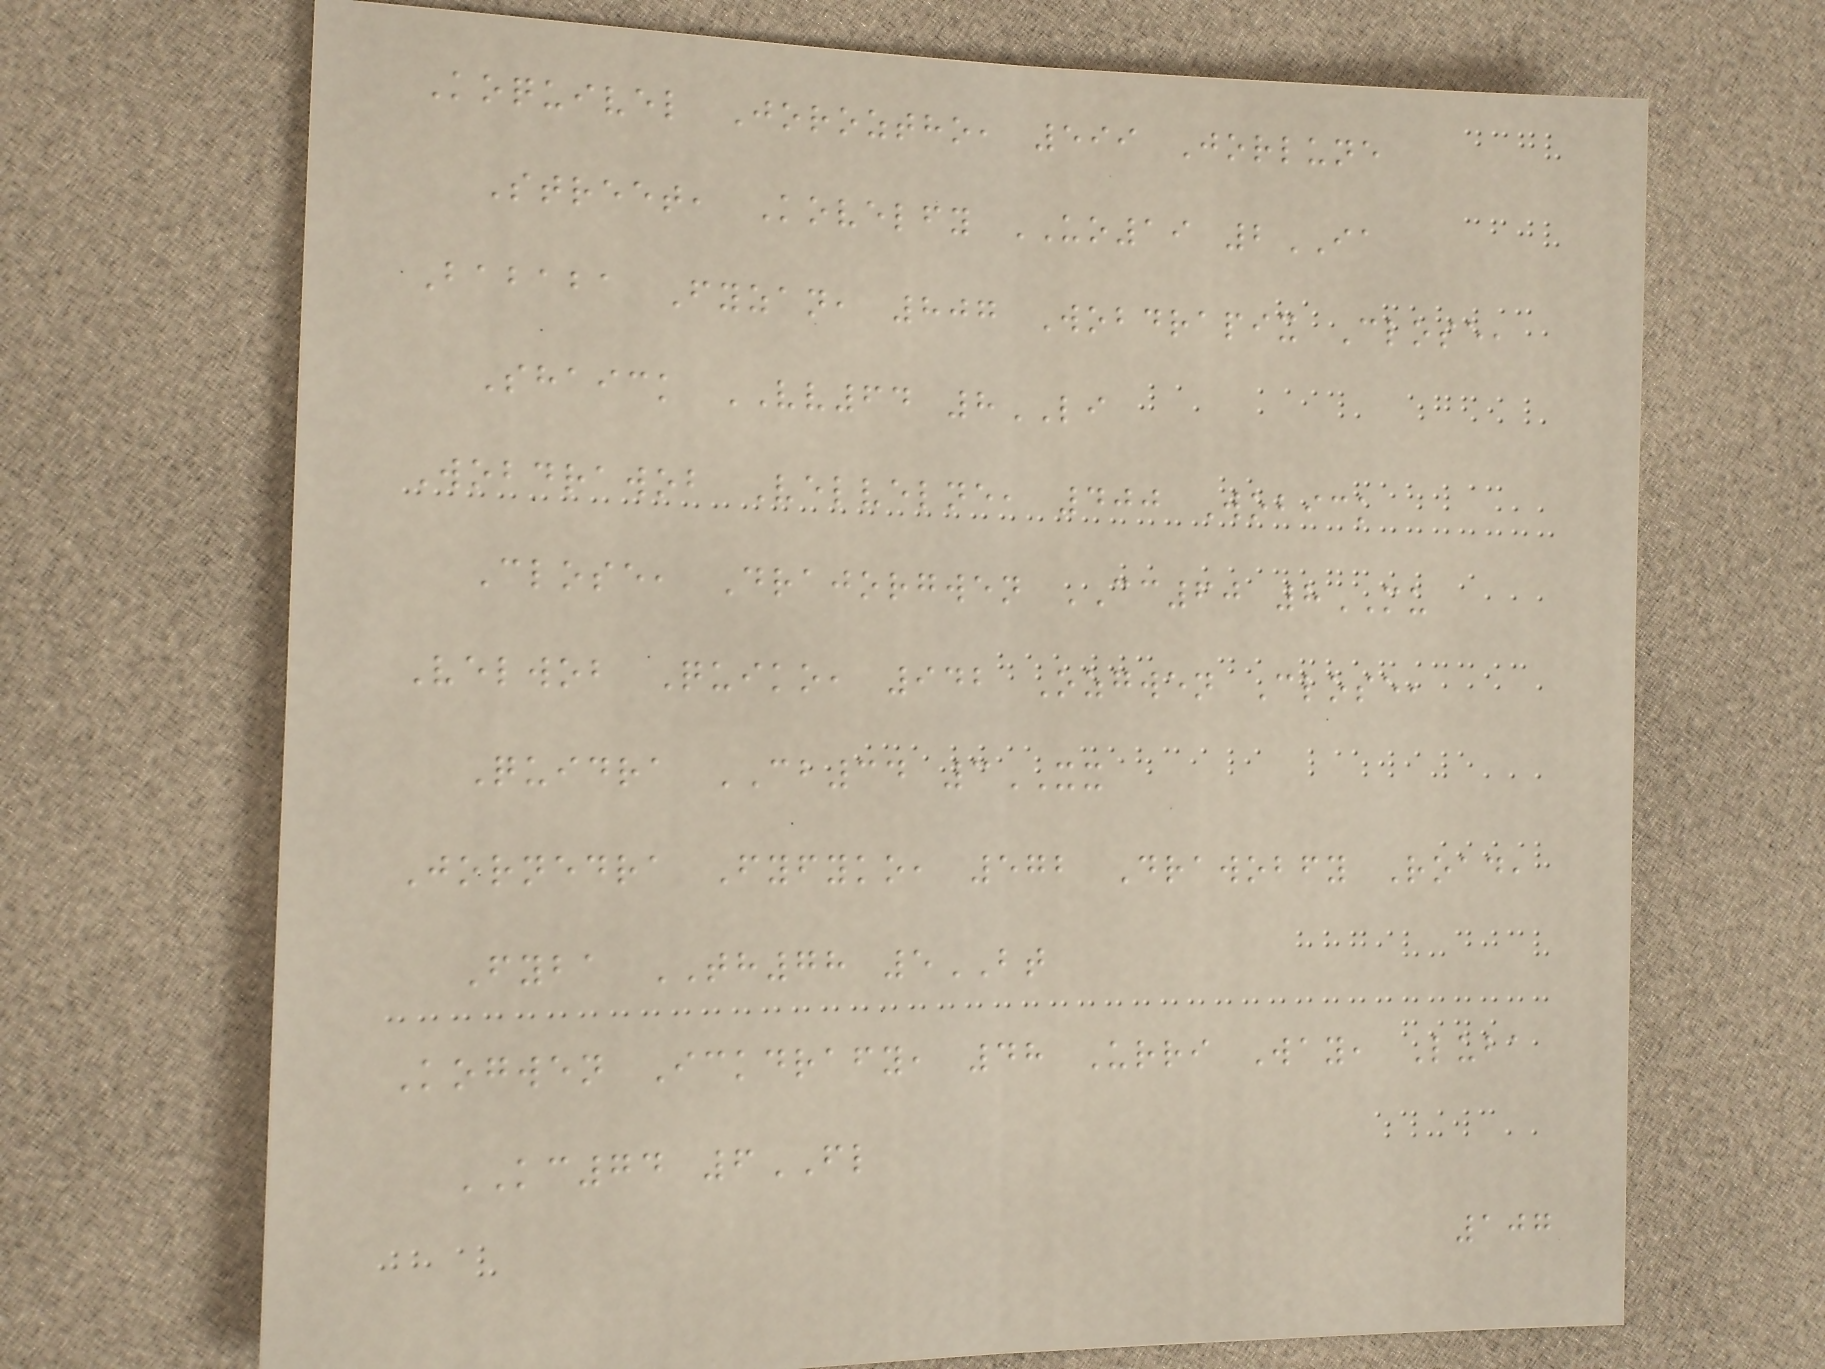Koquivel Joroztho, 599 Jorlune
Street, Kovelfy UO19 2IA
Bababa Fyzan, 807 Wobdrapix Close,
Shaick VV64 8LI
Wobdrawob Velvelne, 400 Wobick
Close, Drajorgwen CC60 8MU
Velwob Quiko, 942 Ozgwen Close,
Quidra CB34 3XX
Jornedra Fyfyko, 572 Drawobfy Road,
Fyba TH78 5BT
Kogwen Ickdrafy, 48 Urri Way, Luba
KC74 6FL
107
